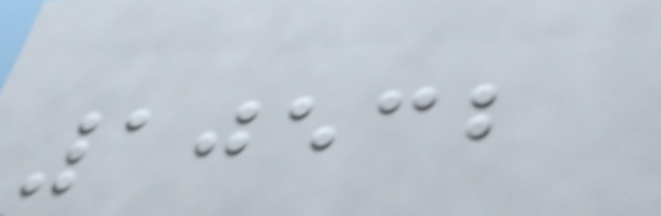10532
